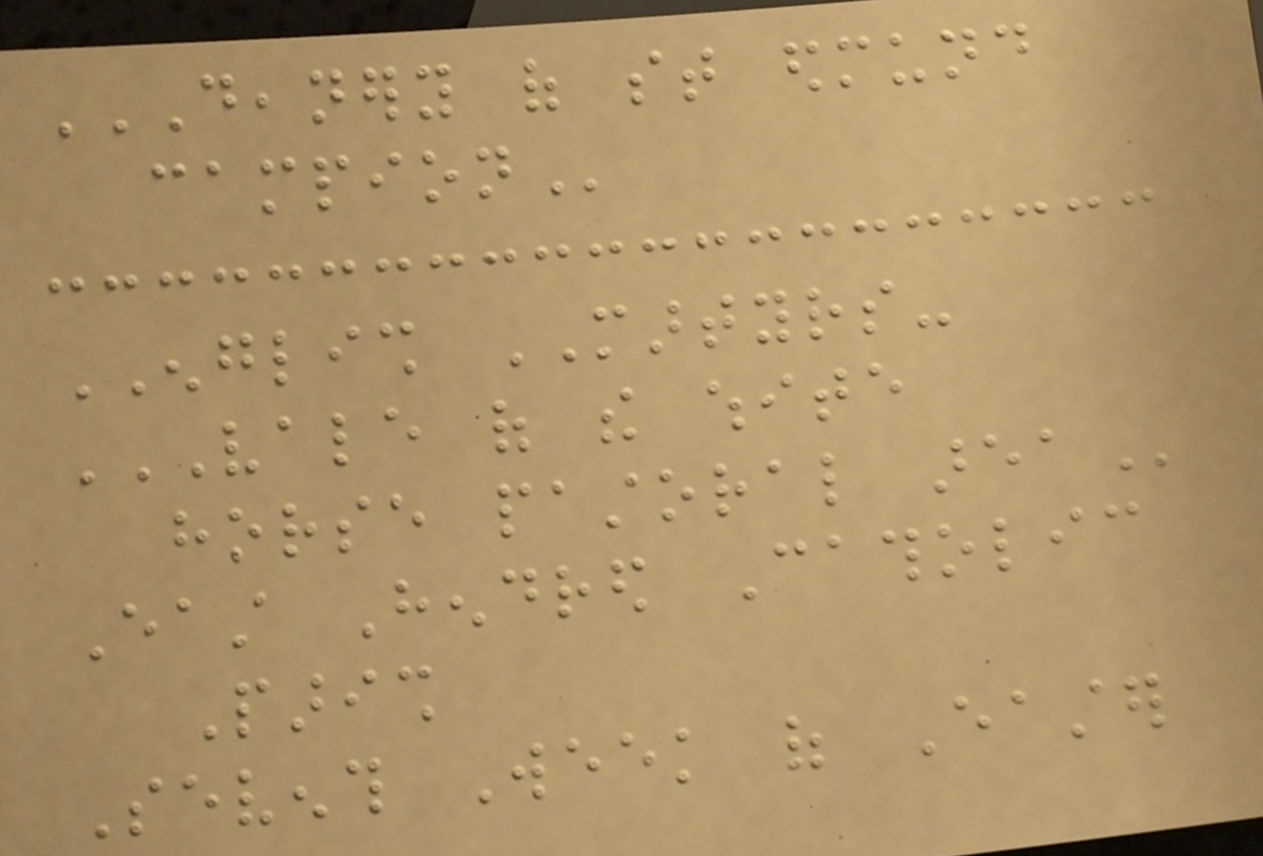DEANERY OF ST EDMUND
CAMPION
ENGLISH MARTYRS-
VALE OF THE WHITE
HORSE PASTORAL AREA
East Hendred Catholic
Parish
Seventh Week of Easter
